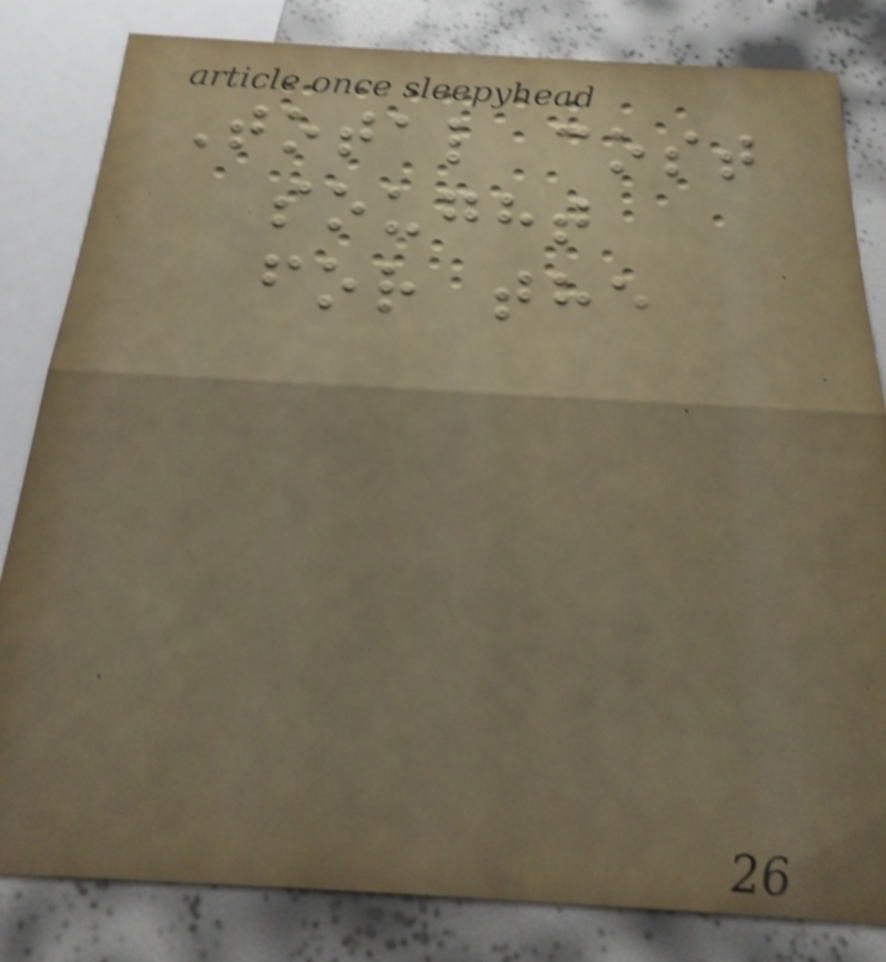Total cost
sought
for the
